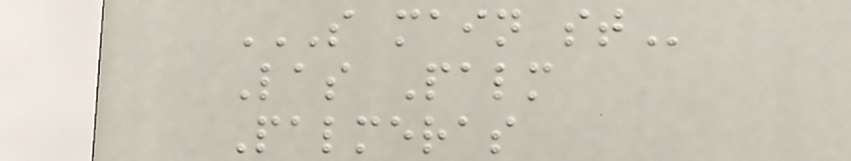S MAIN ST
Las Palm
Palmeras
